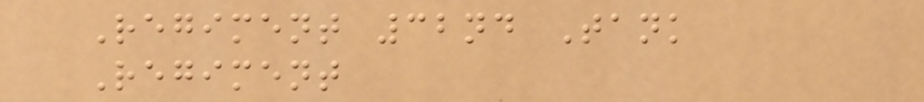Regiment 32nd Tank
Regiment
